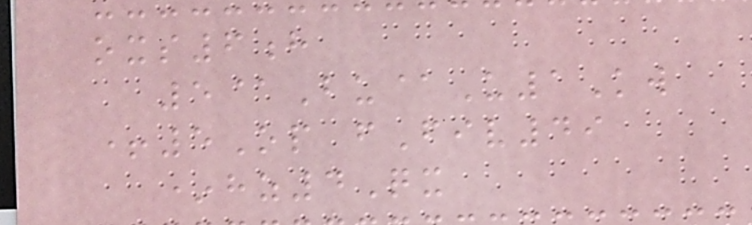oxs6h
5@Bu@U1Kw
+5Op fFiv49
*hz4Qx
